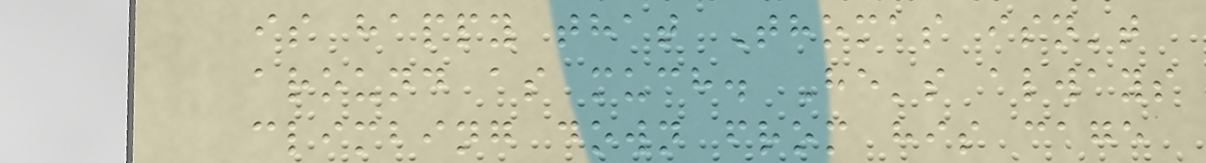is happy that Thomas isn't
around as much. He's always
climbing down from his cage
